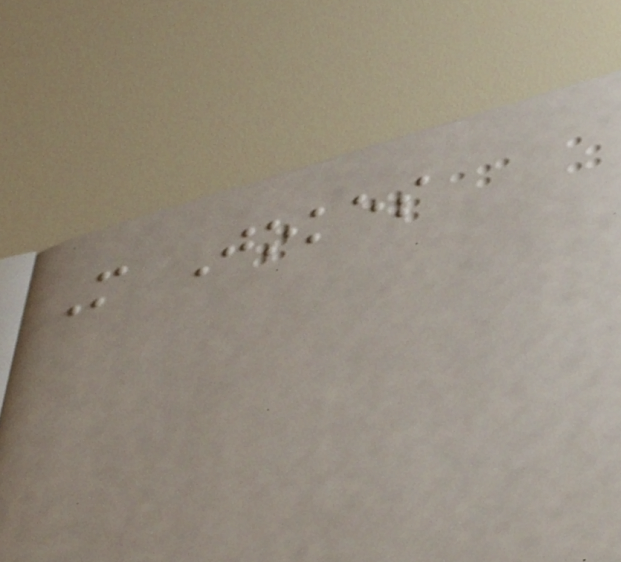More Jokes
